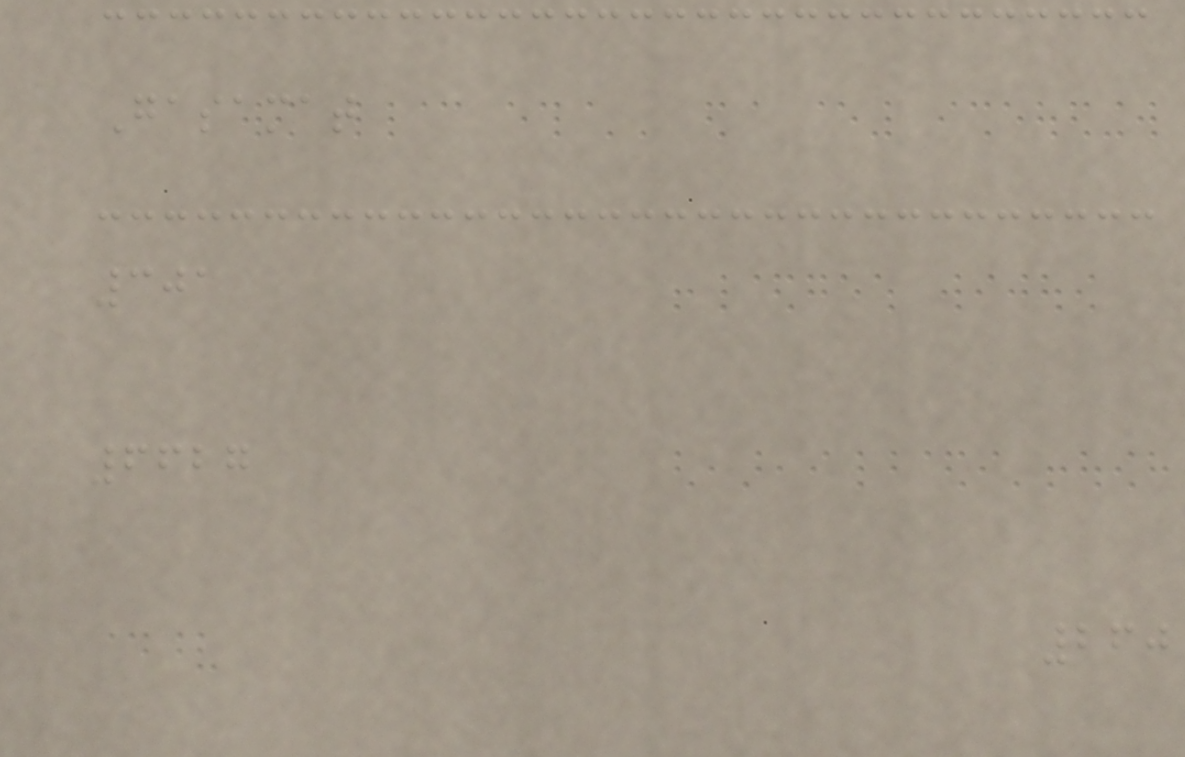Gasamat
301
6627
260
